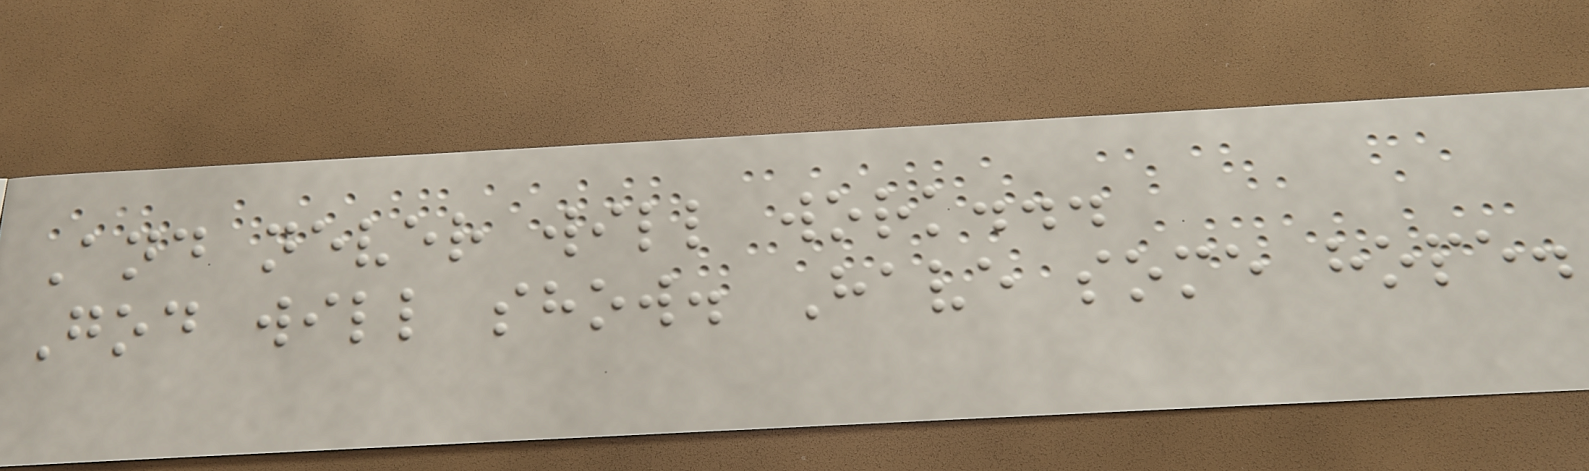And never will work...
God will show. Have some hope.
